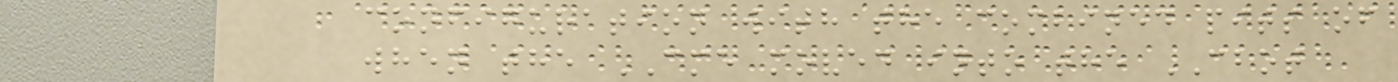configuration with the combined pits of
when the CME moved into the CBOT
